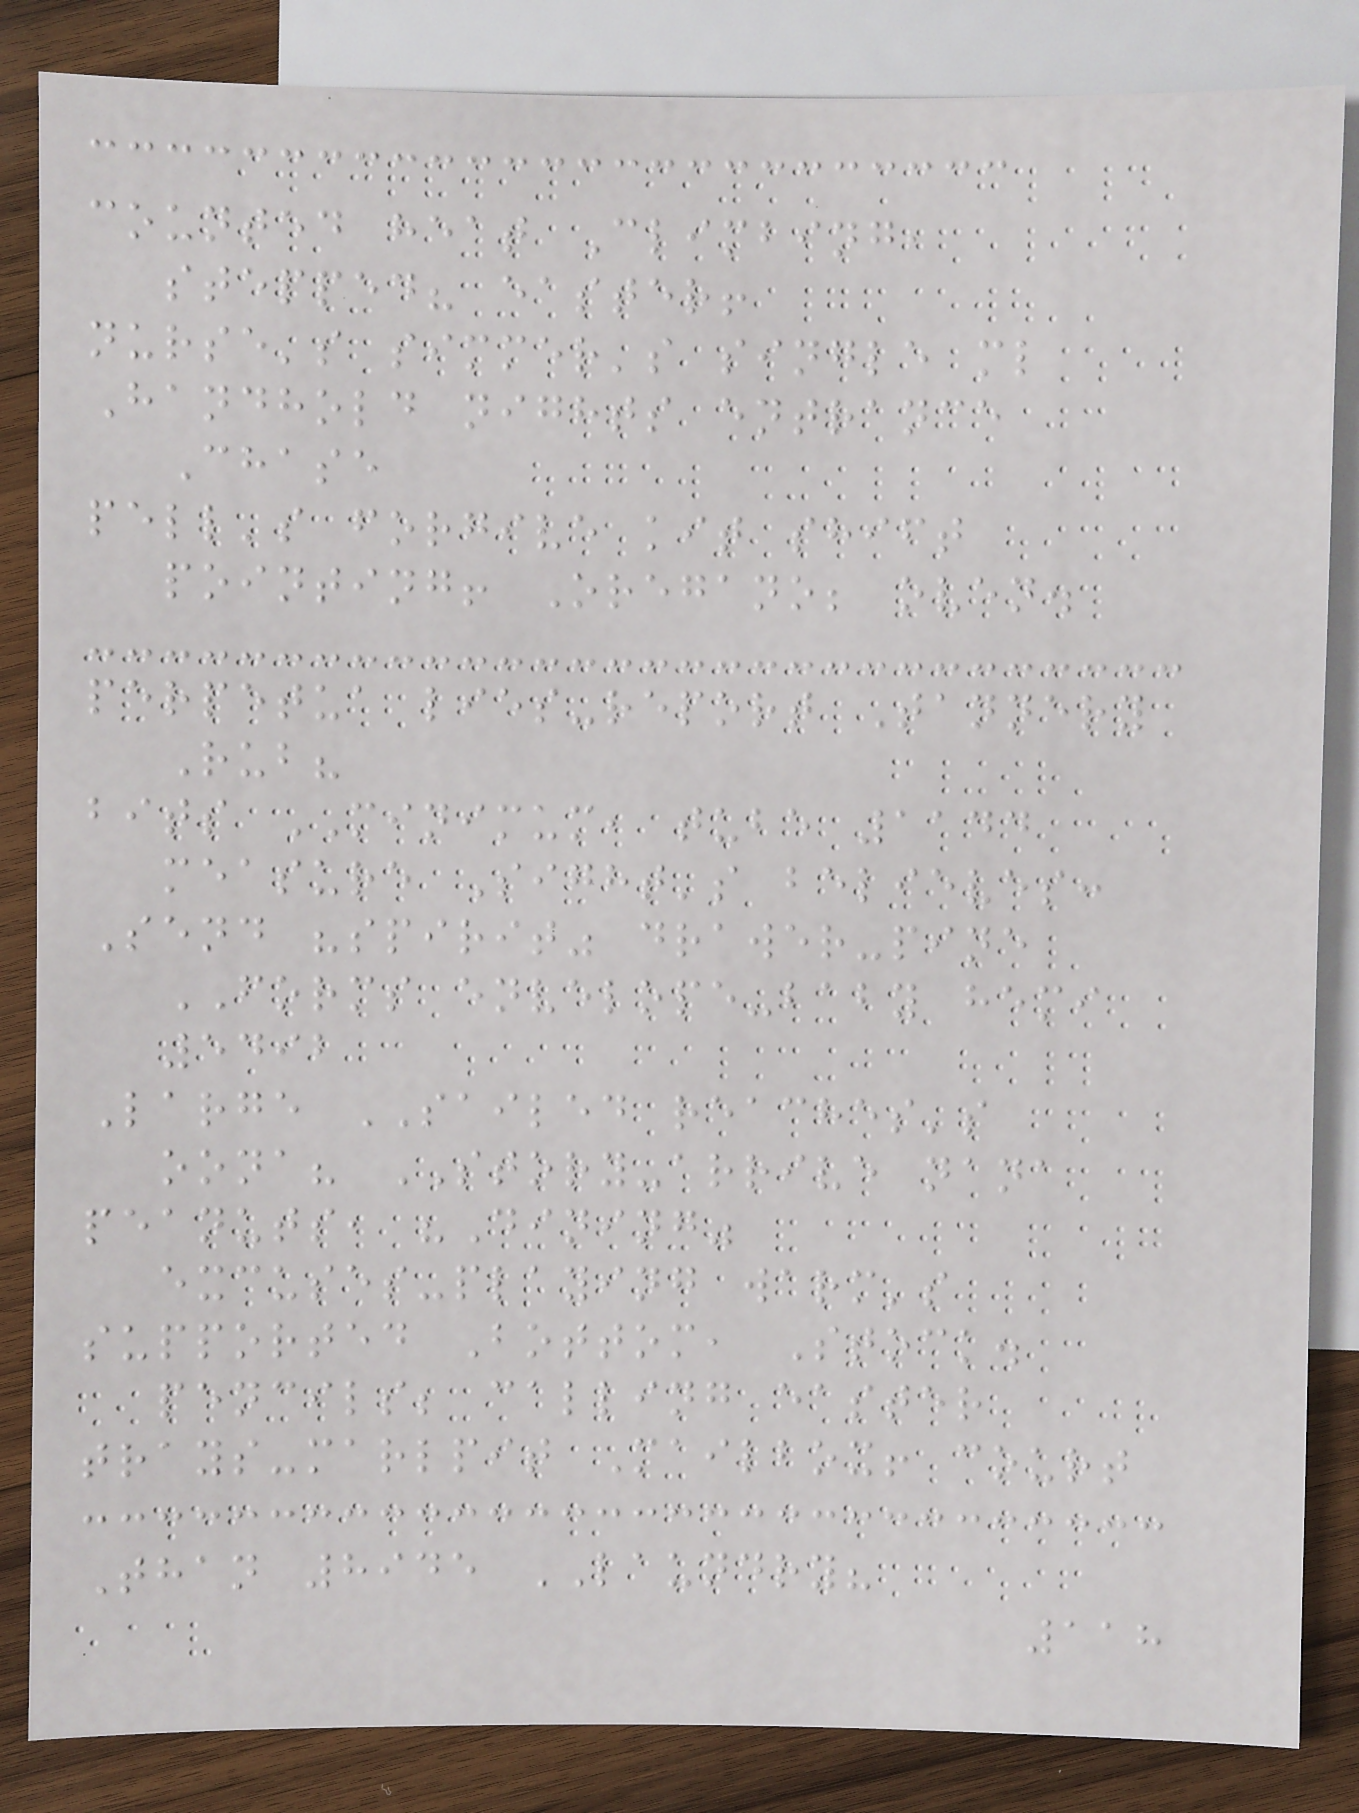counted heat Climbing,
stepped? easter!
nurse's simmer's single ml
Handhold nights entrance
Chase
pell's forgive kit shift
pointing! Oregano; oven.
perpetua lies-report Tannery
Rub?
bits MINIMUM, tube 1144
measure Sight's believes:
Send "spirit" drawer-pine
FORMS envelope-baby hemi
5492
Large SAILED reaches's
oona? STORY-arrive nana
peanuts, "Dining"
excuses-playing warm's
supported Bottom, Stock.
pencils; calling easter
trays-marlpit Mailbox! court
Than 8945 LAUNDRY?
118
